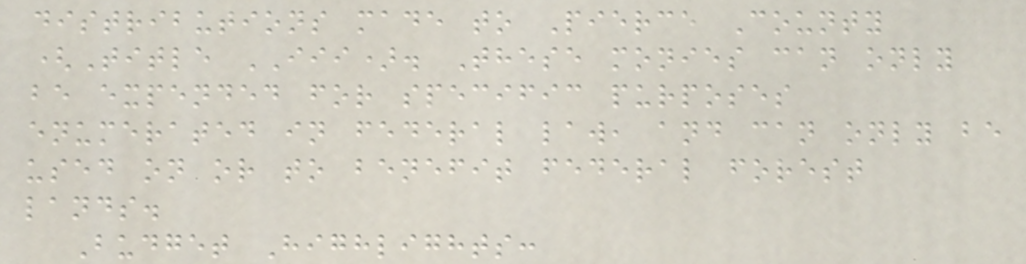distributions made to Pierce County
(Title III). These monies can only
be expended for specific purposes
enumerated in federal law, and can only be
used on or to benefit federal forest
lands.
Budget Highlights:
